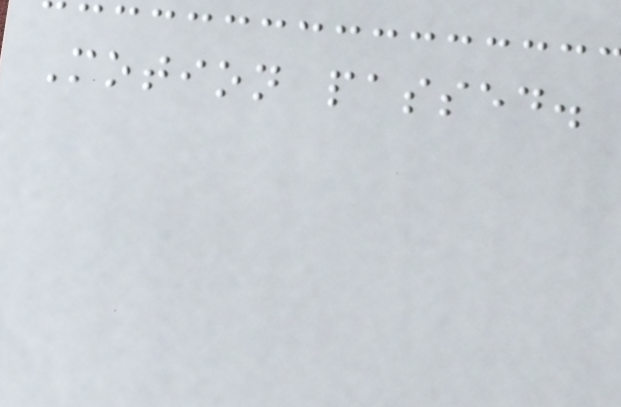Motion passed.
